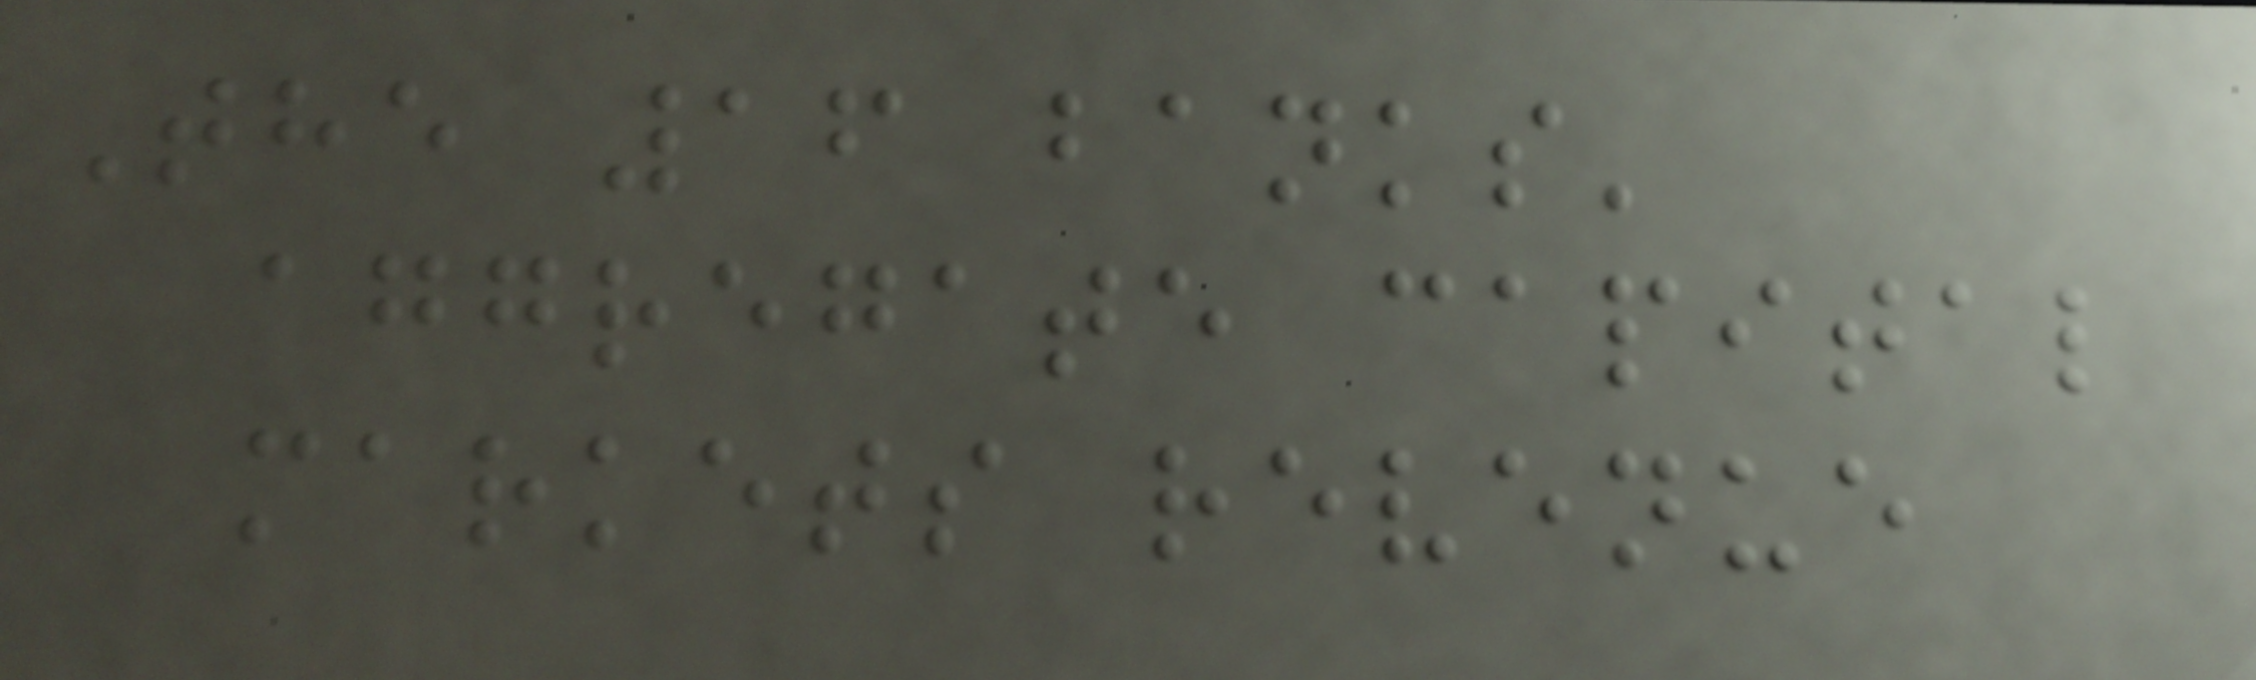The 16 banks'
aggregate capital
markets revenue
